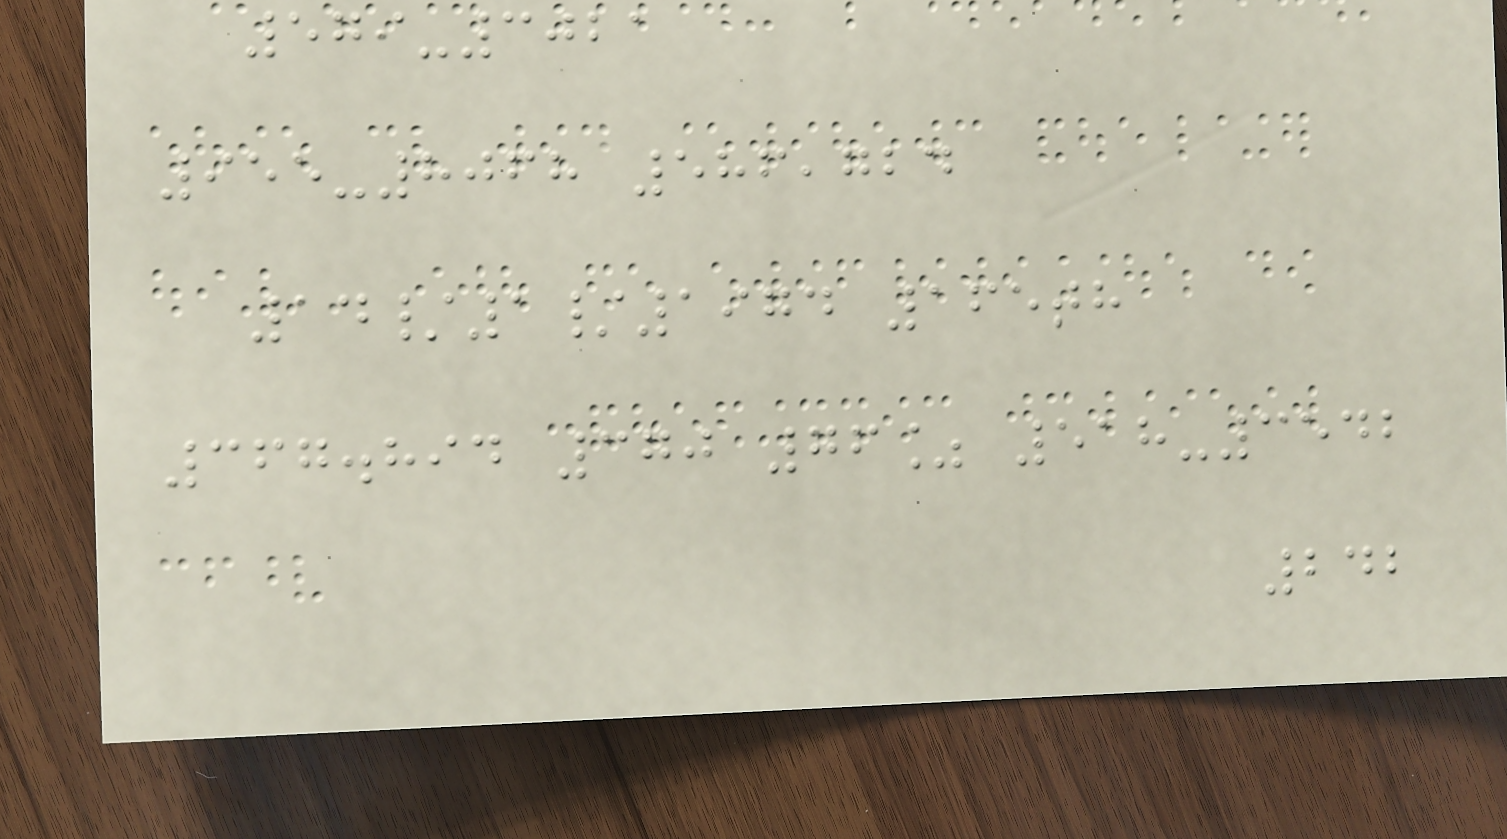579-3021
955-8068 586,724
14/1/1974 165th
367.894 370 76% 518-3542
242
